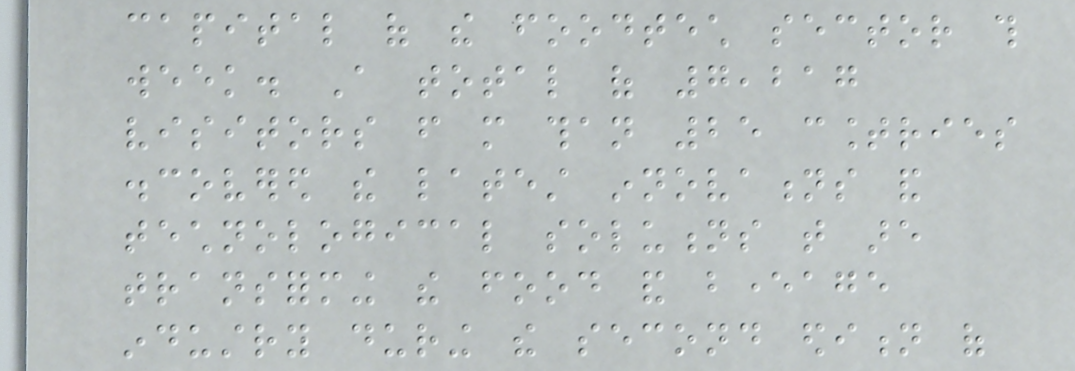capital of the foodtech sector this
week. A total of 7,217
visitors from more than 25 countries
discovered the latest innovations and
technological solutions that are
transforming the food and beverage
industry during the second edition of
